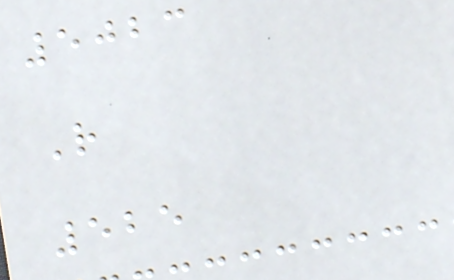5023
R
525
